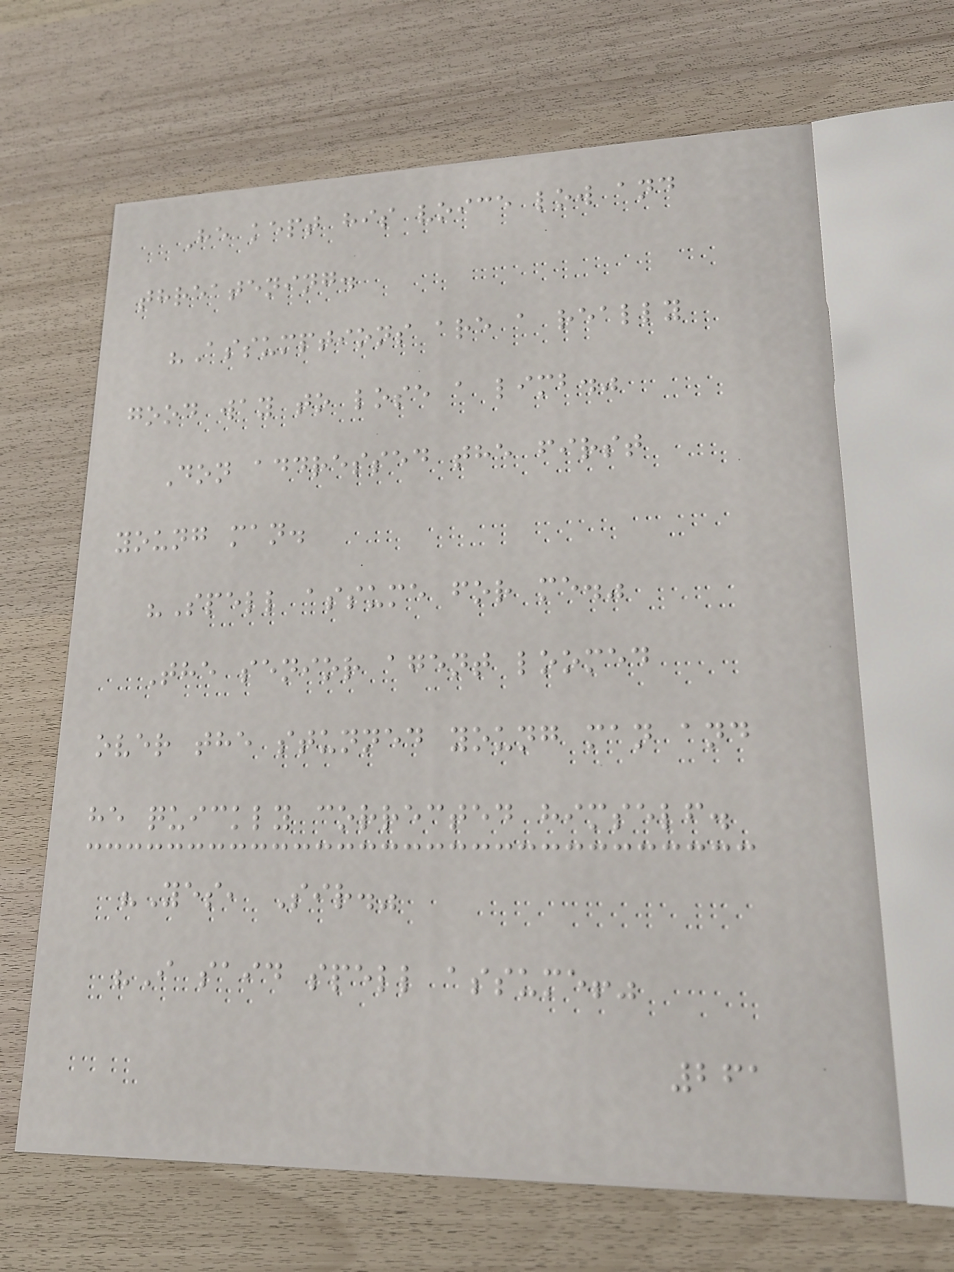He kept his voice low and
threatening.
"Assumptions are a really
good way to lose a limb."
Don addressed the first
young man.
"Spell assume for me."
The senior agent loomed
over the stunned young man and
he quickly corrected himself.
"Yes, Sir."
"I said spell assume!"
261
